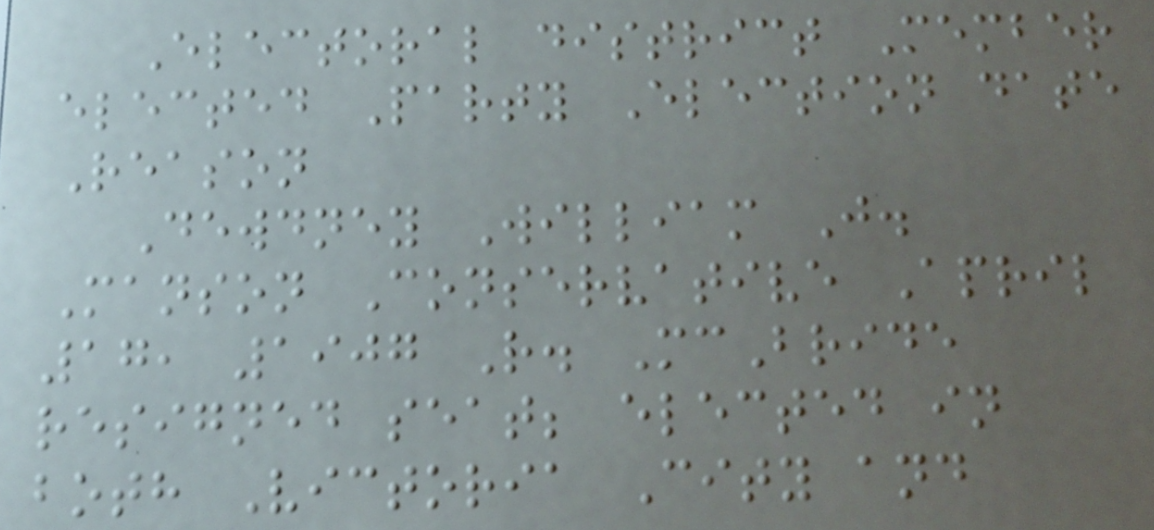Electoral district Member
elected Party Election date
Reason
Dewdney William J.
Manson Conservative April
17, 1907 R. McBride
resigned seat; elected in
both Victoria City and
